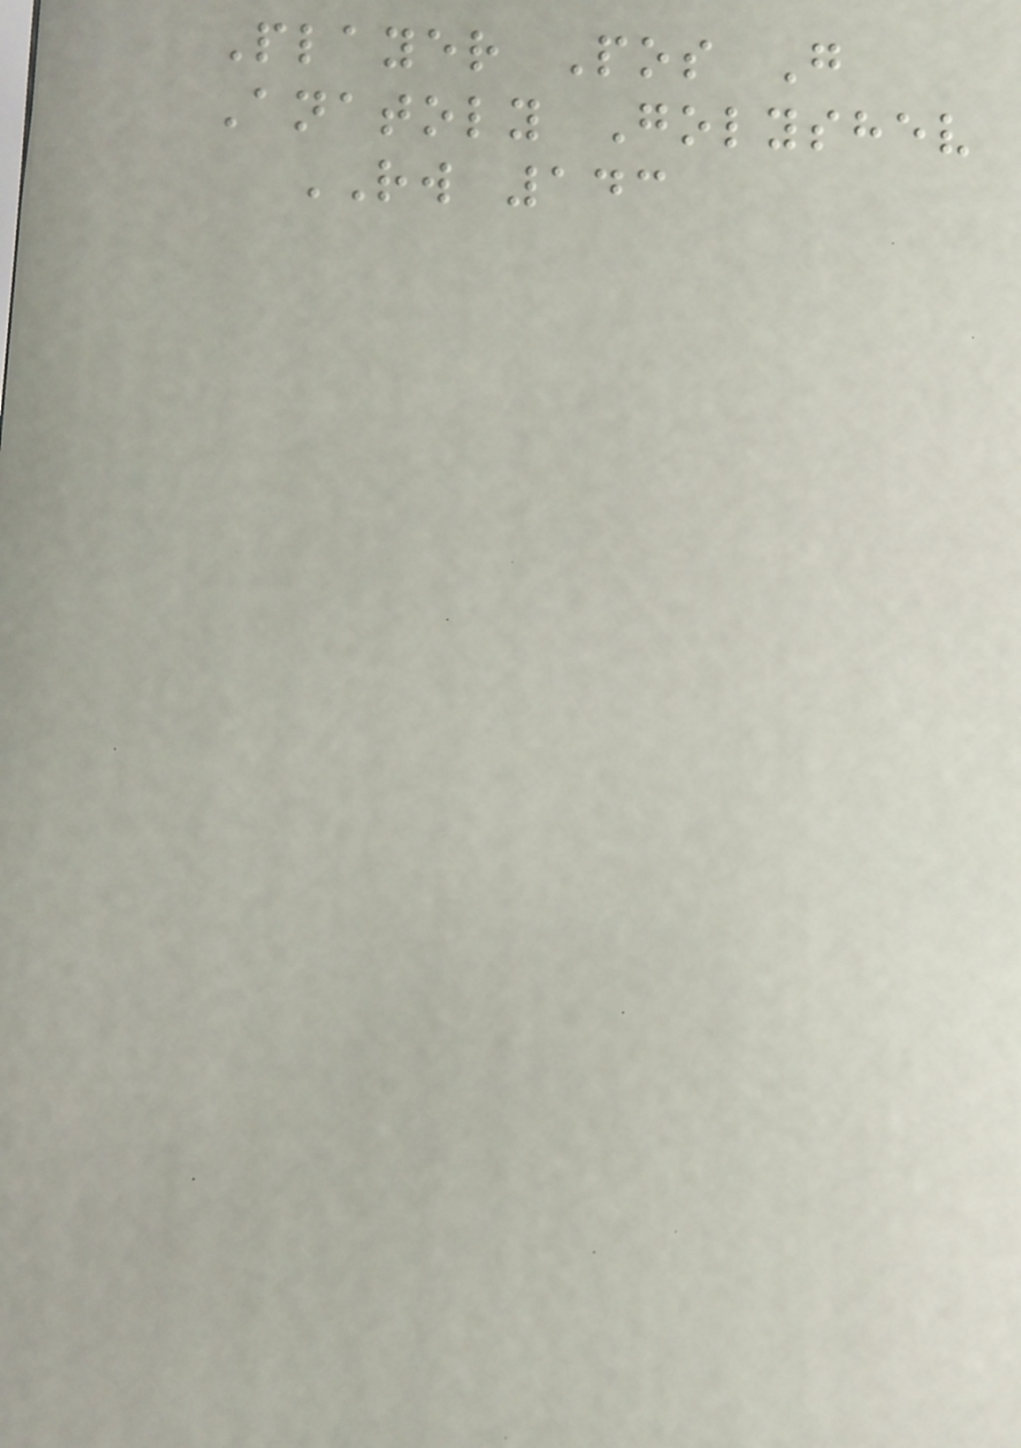Player Pos G
Anatoly Golyshev
RW 143
